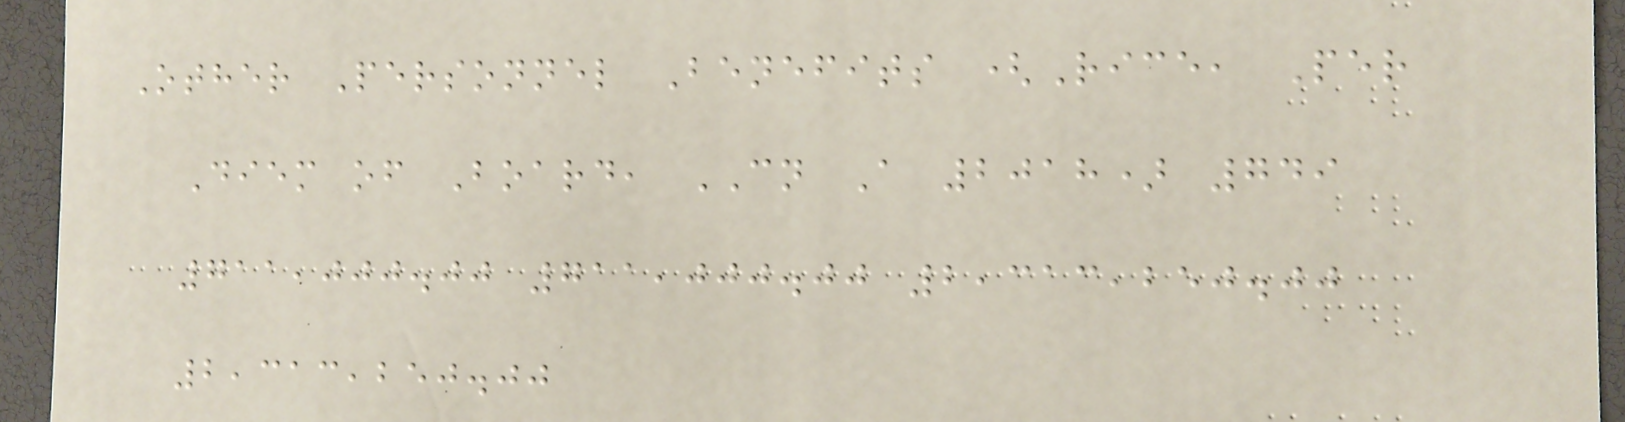Other Personnel Benefits (Rice, Per
Diem of Board, CN A 2018) 749
711,000.00 711,000.00 2,313,250.00
2,313,250.00
